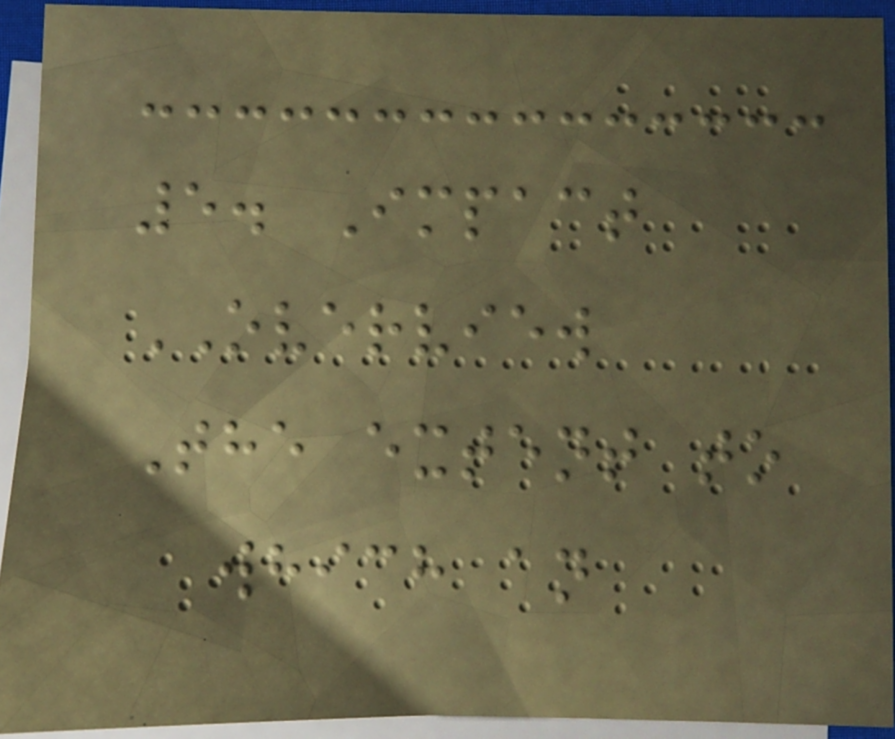5. Impact
OVERVIEW
The extent to
which an
